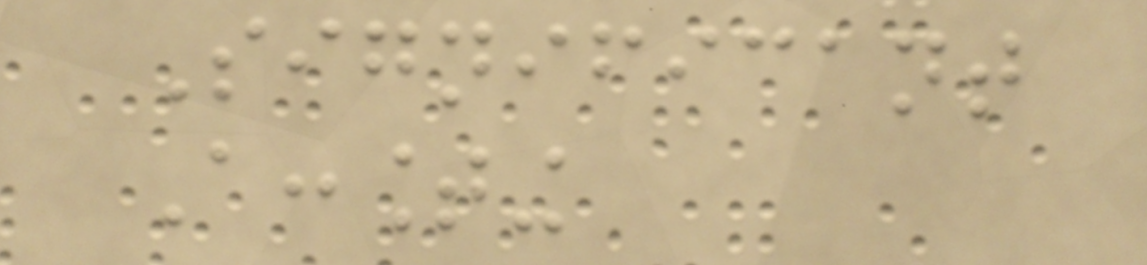Significant
Accounting
